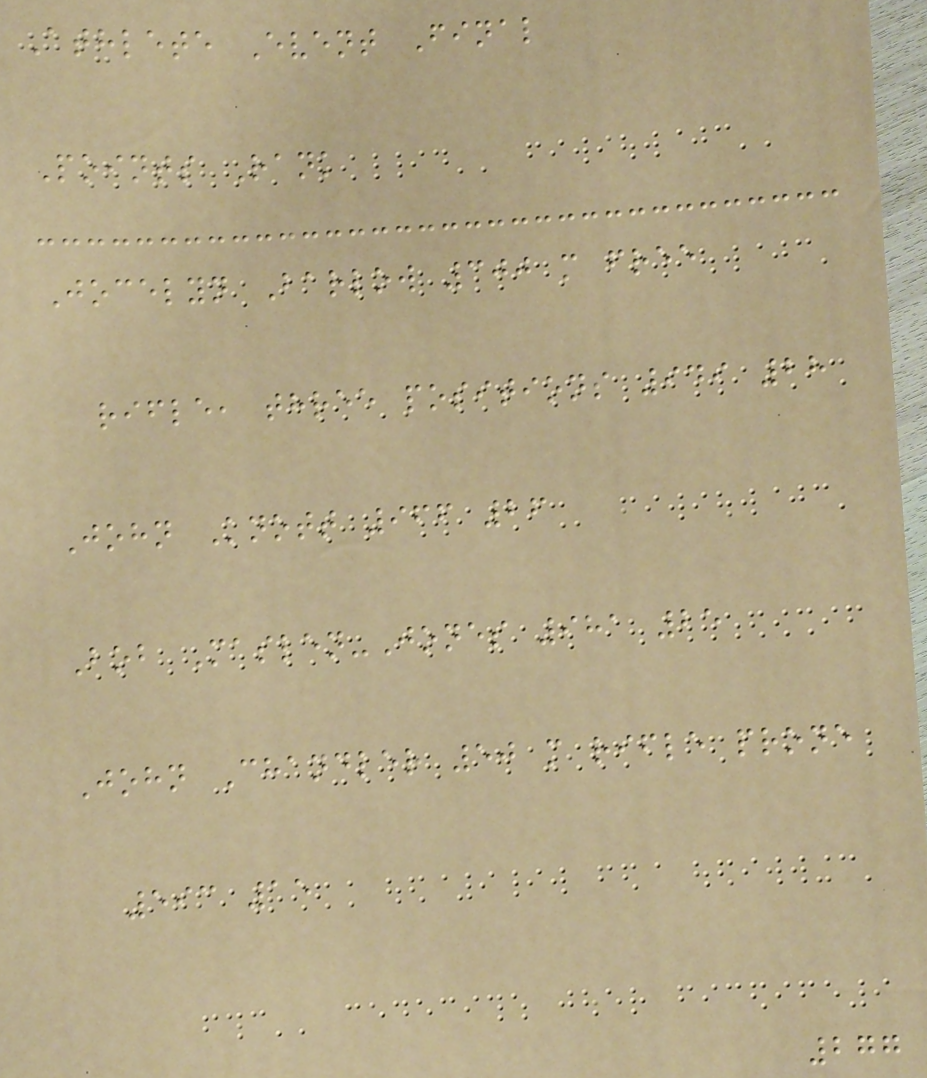Athlete Event Final
Points Rank
Jocelyn Barlow 300 m free
rifle, three positions 949 28
John Knott 966 26
Bob Maslen-Jones 981 25
John Chandler 50 m rifle prone
593 15
277
